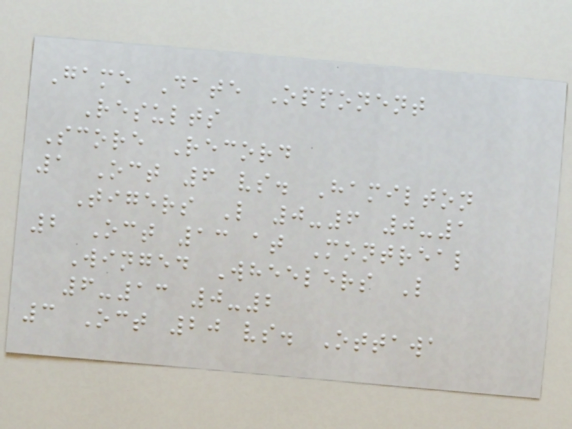Game Date Opponent
Results
Score Record
1 Oct 6 vs. Hamilton
Tigers L 0-6 0-1
2 Oct 13 at Montreal
Winged Wheelers L
6-13 0-2
3 Oct 20 vs. Ottawa
